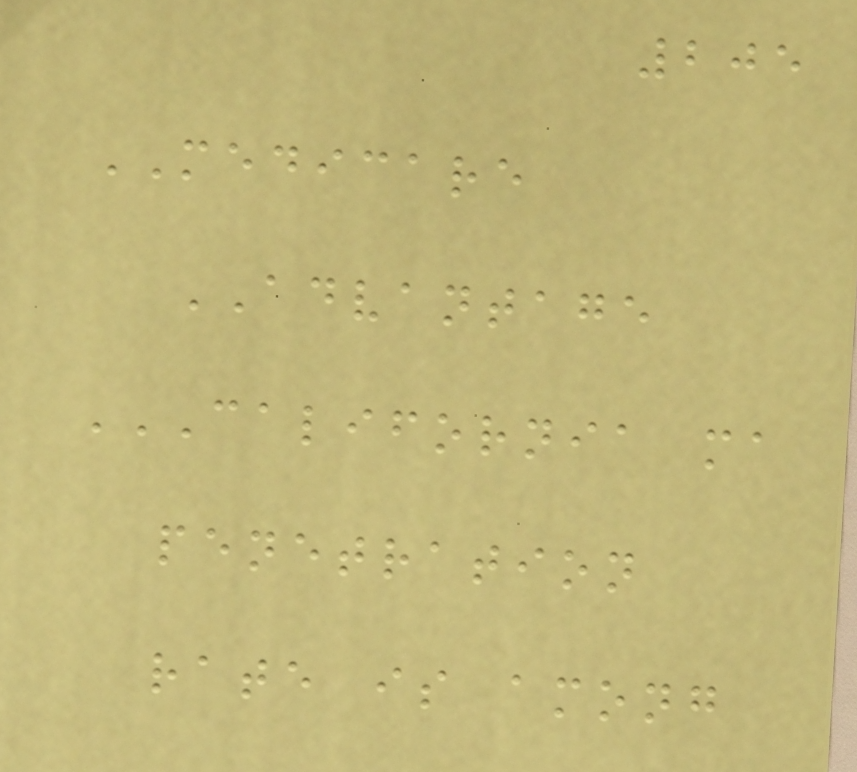205
MEDICARE
ADVANTAGE
CALIFORNIA MA
PENETRATION
RATE IS AMONG
